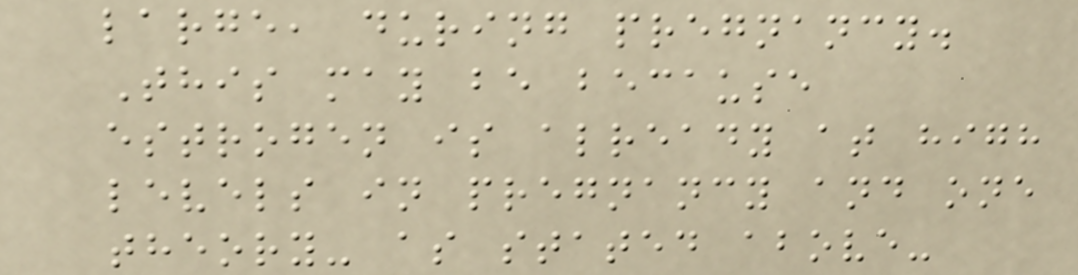large, during pregnancy.
This may be because
estrogen is already at high
levels in pregnancy and one
theory- as stated above-
